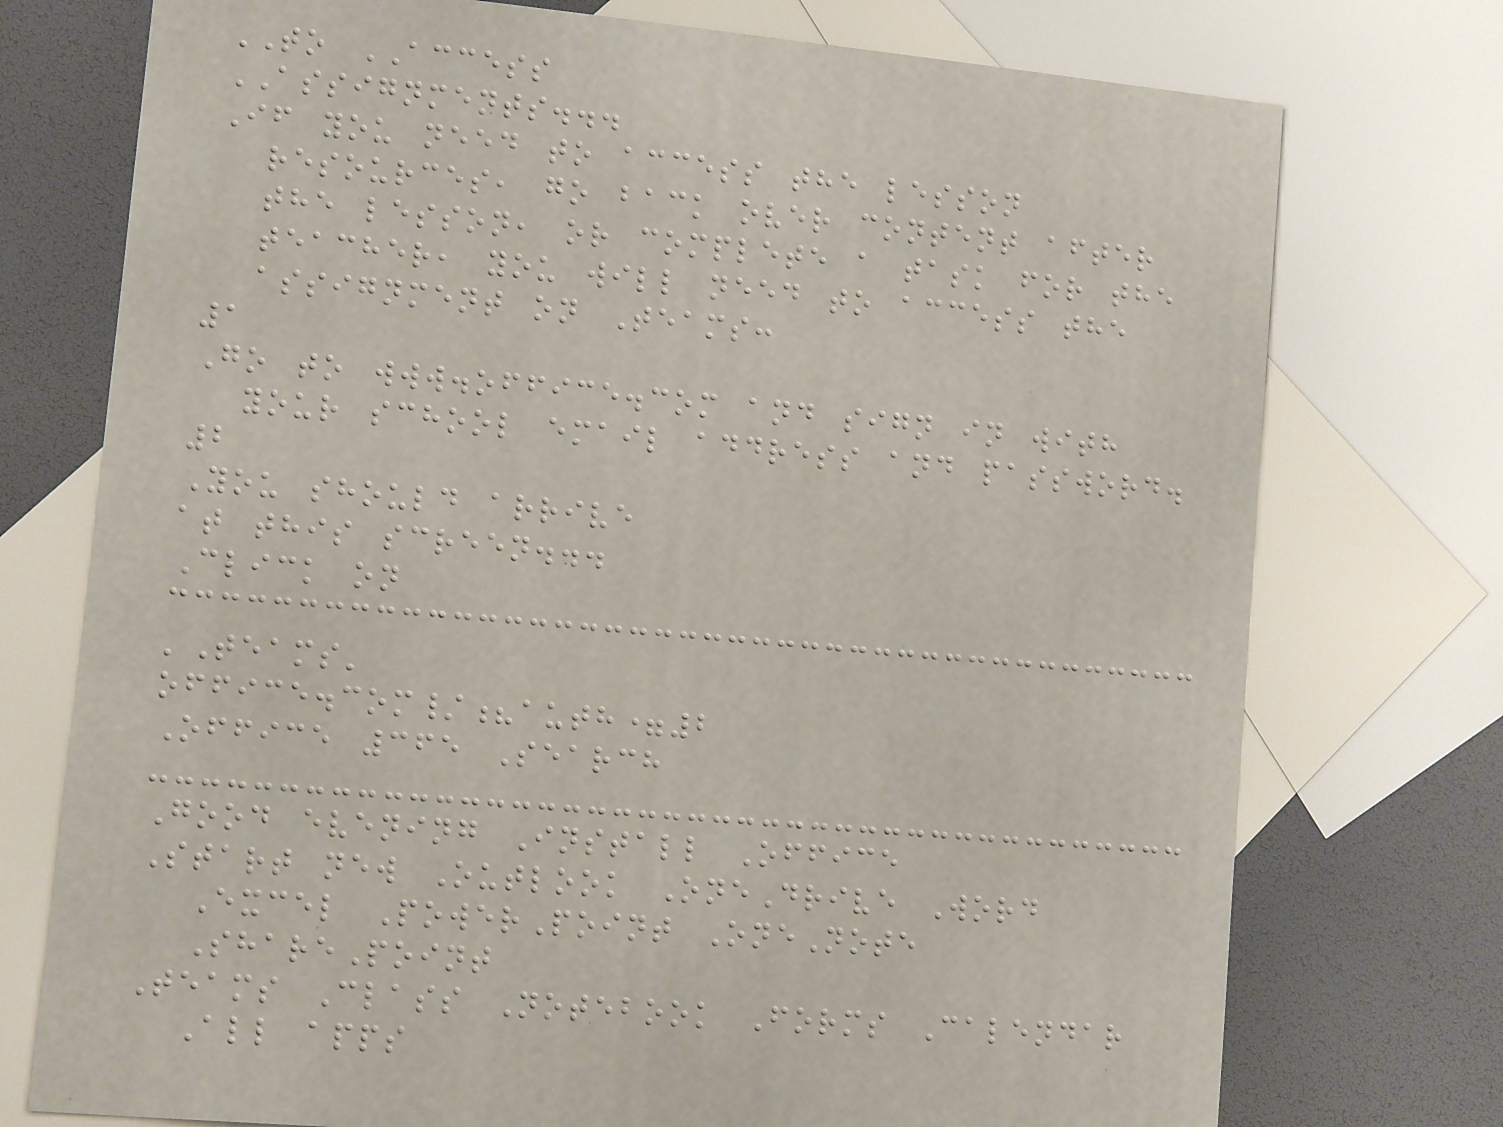TO ACCESS
ASSIGNMENTS...
If you need to access the lesson
resources, go back over content after
the lesson, or complete a task for the
teacher, you will need to access the
assignment on Teams:
1
Go to www.office.com and sign in with
your school email address and password.
2
You should arrive
at this screen...
Click on
'Teams'
office.com/?auth=2
Office 365 Search
Good evening Install Office
Start new Outlook OneDrive Word
Excel PowerPoint OneNote
SharePoint
Teams Class Notebook Forms Calendar
All apps
